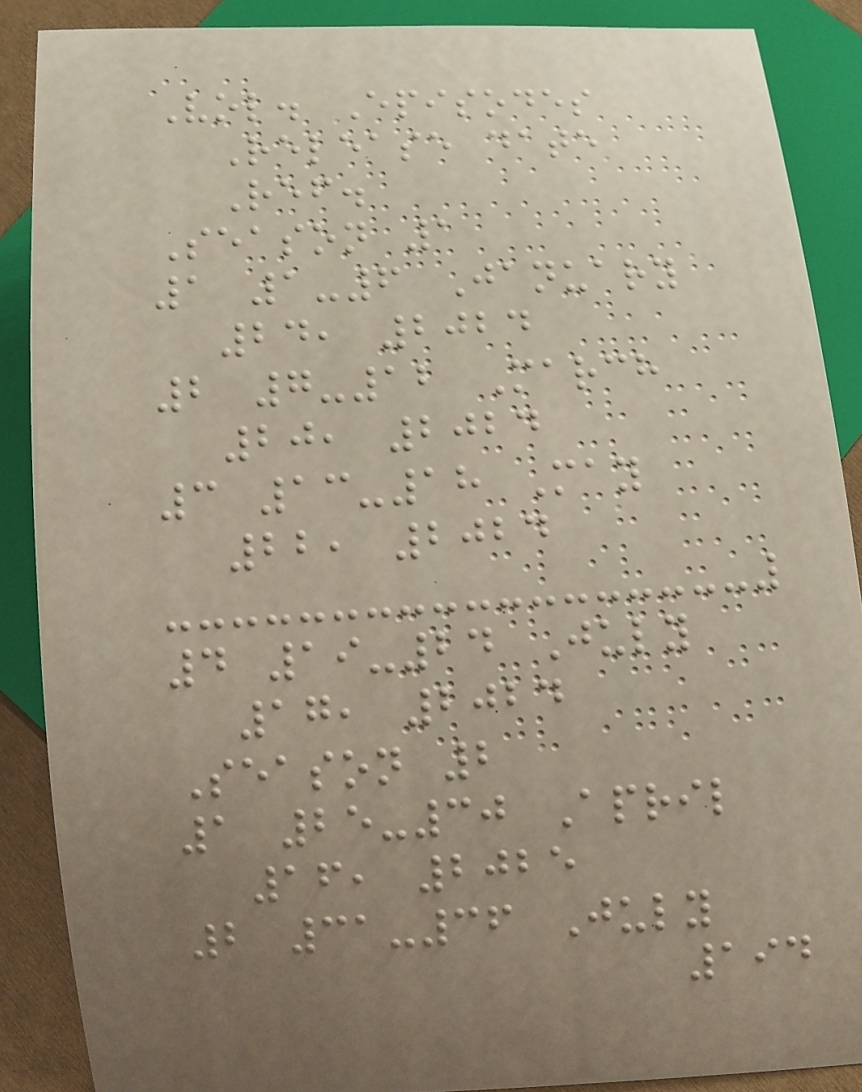Vol. Episodes
Release date
Ref.
Season 1
1 1-6 January
24, 2024
2 7-12 March
20, 2024
3 13-18 May
22, 2024
4 19-24 July
17, 2024
Season 2
1 25-30 April
16, 2025
2 31-36 July
194
